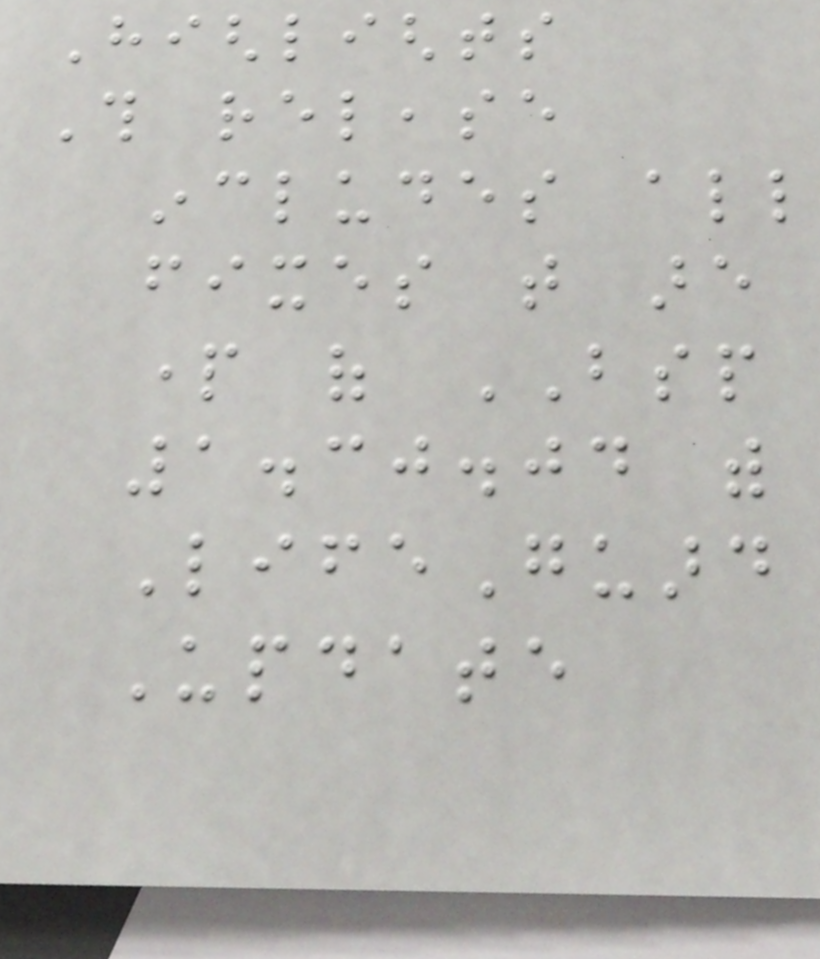Highlights
This release
includes all
fixes that are
part of BSP
1.30.04 with
LifeGuard
Update
